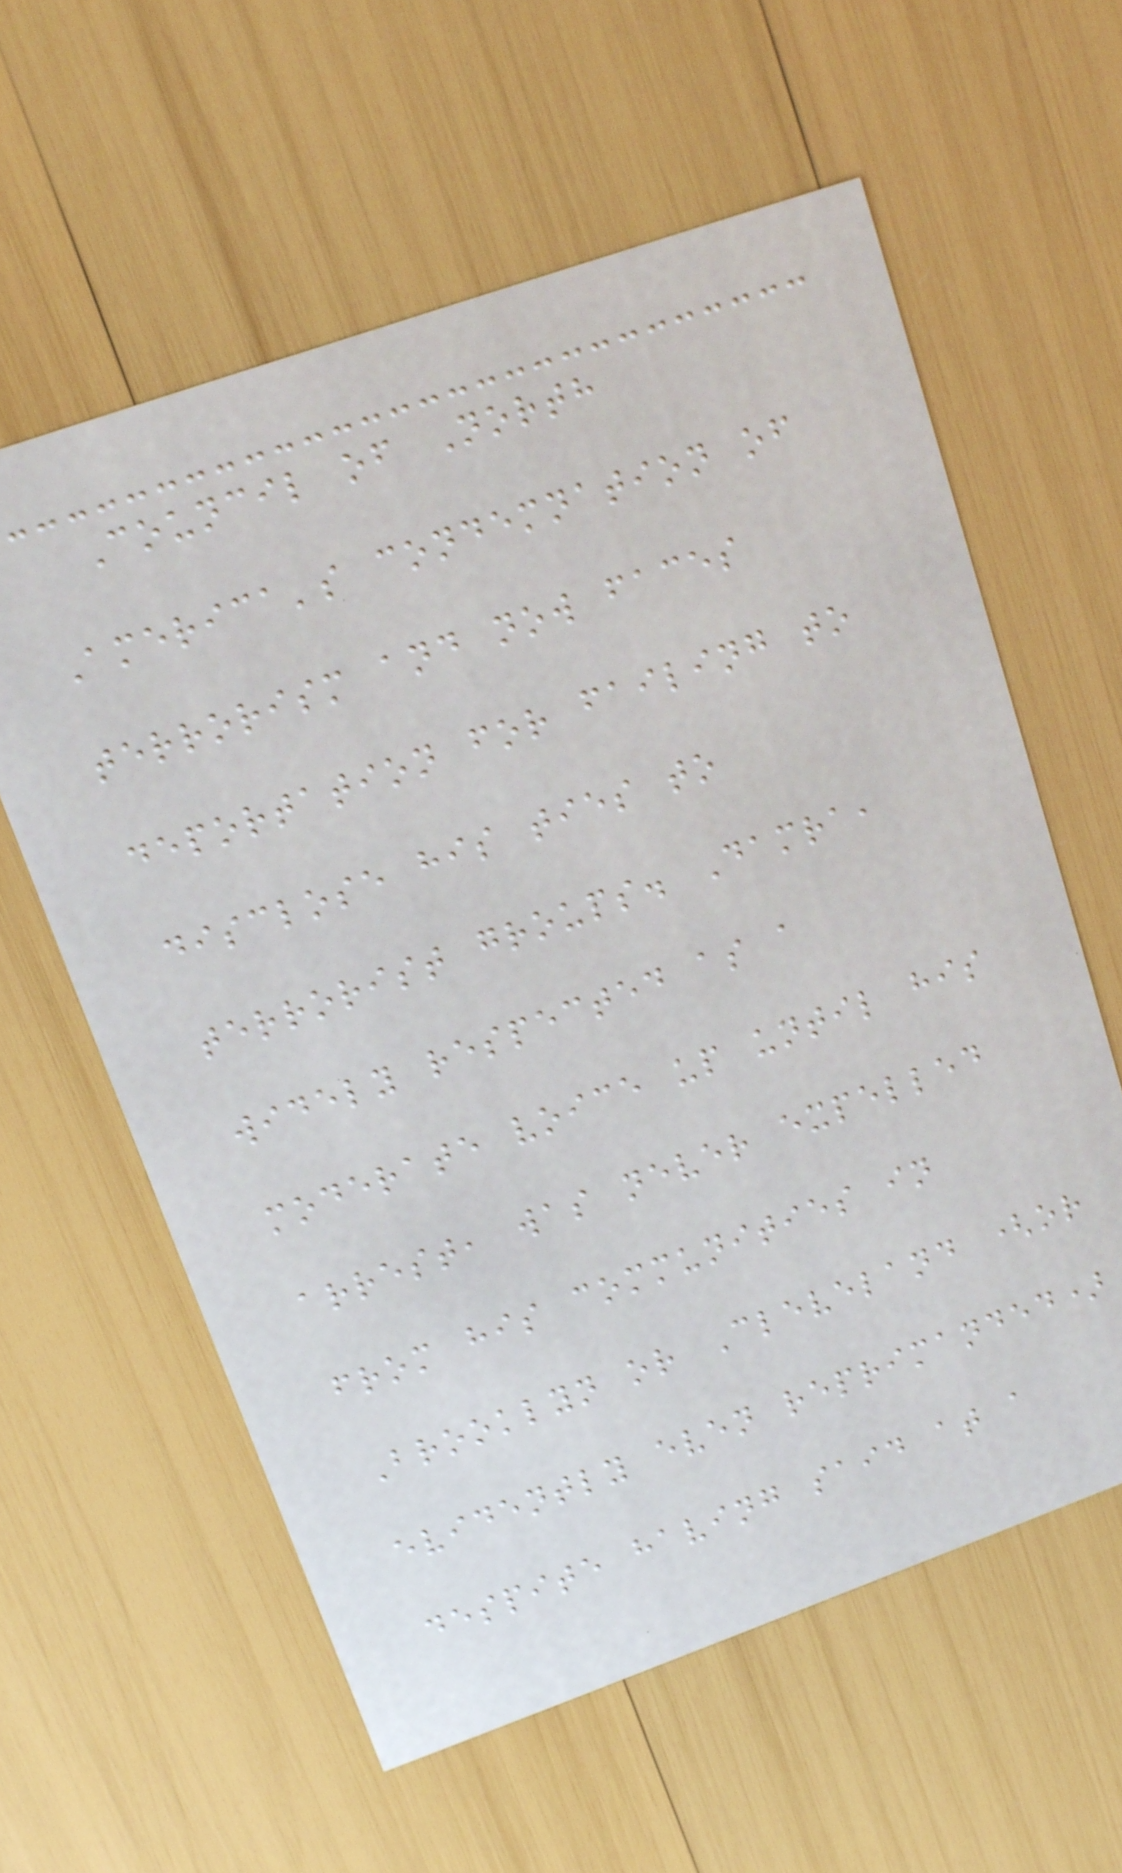Council of North
America's condemnation of
terrorism and now faces
deportation for failing to
disclose his ties to
terrorist groups. Damra,
widely respected as a
moderate voice up until his
arrest, was never expelled
from his communities in
Brooklyn or Cleveland (or
evidently even reprimanded)
despite having said at a
